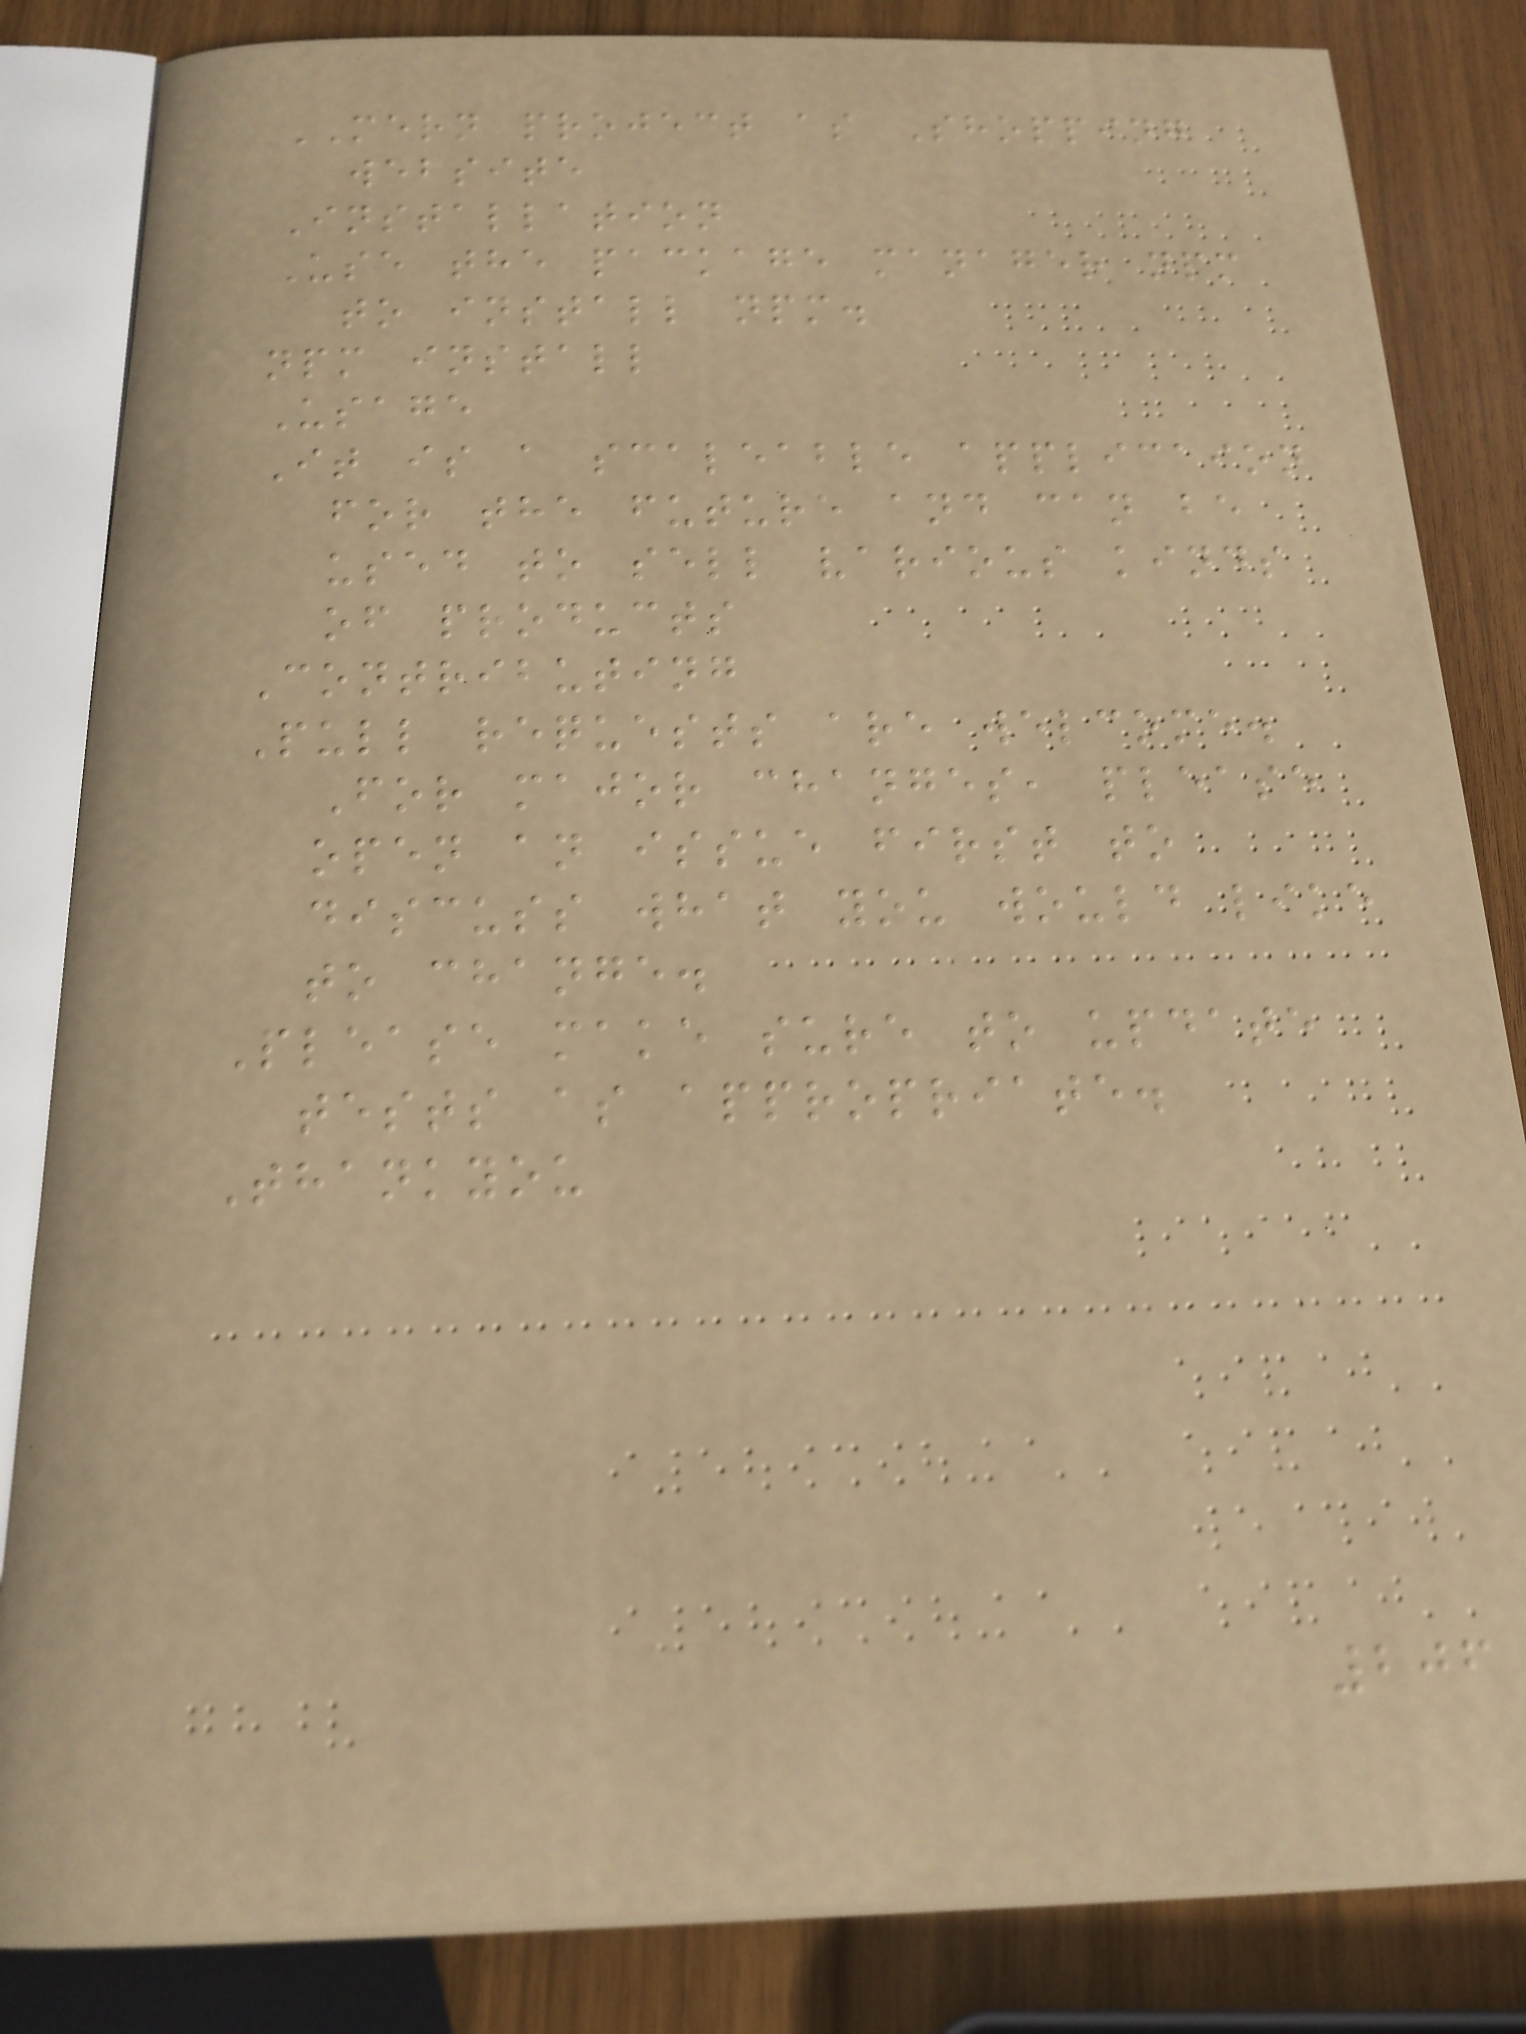MERN project as Shopping
website
Installation
Use the package manager npm
to install npm.
npm install
Usage
It is a scaleable applicaion
for the future and can be
used to sell various kinds
of products
Contributing
Pull requests are welcome.
For major changes, please
open an issue first to
discuss what you would like
to change.
Please make sure to update
tests as appropriate.
Thankyou
206
